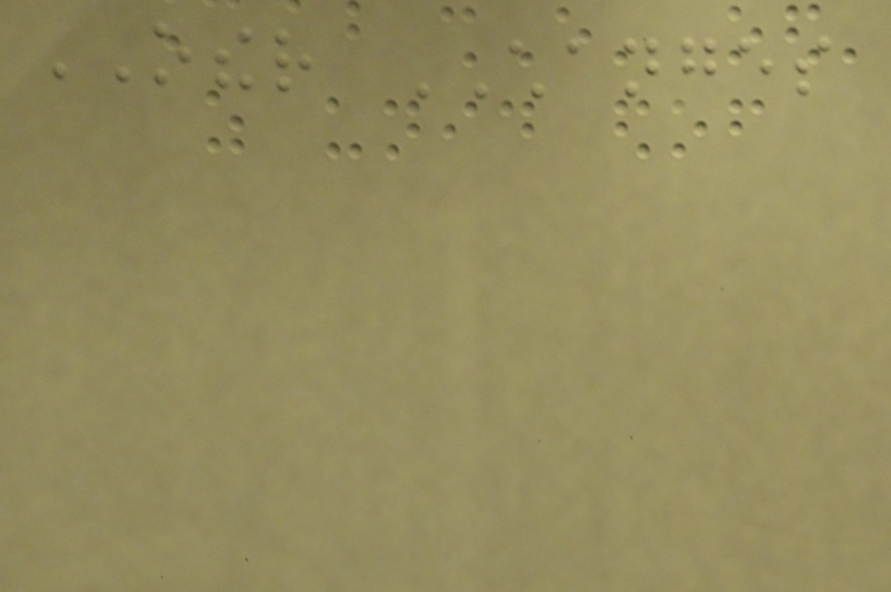OTHER CHANGES
